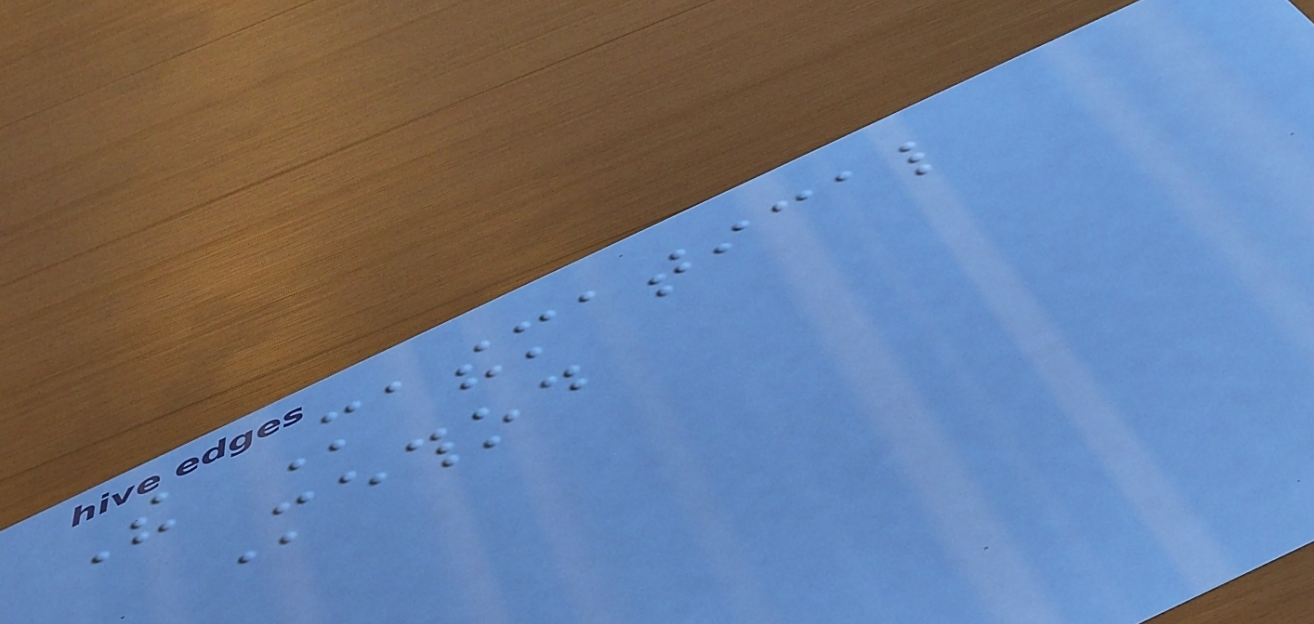The Mathematical
Method
